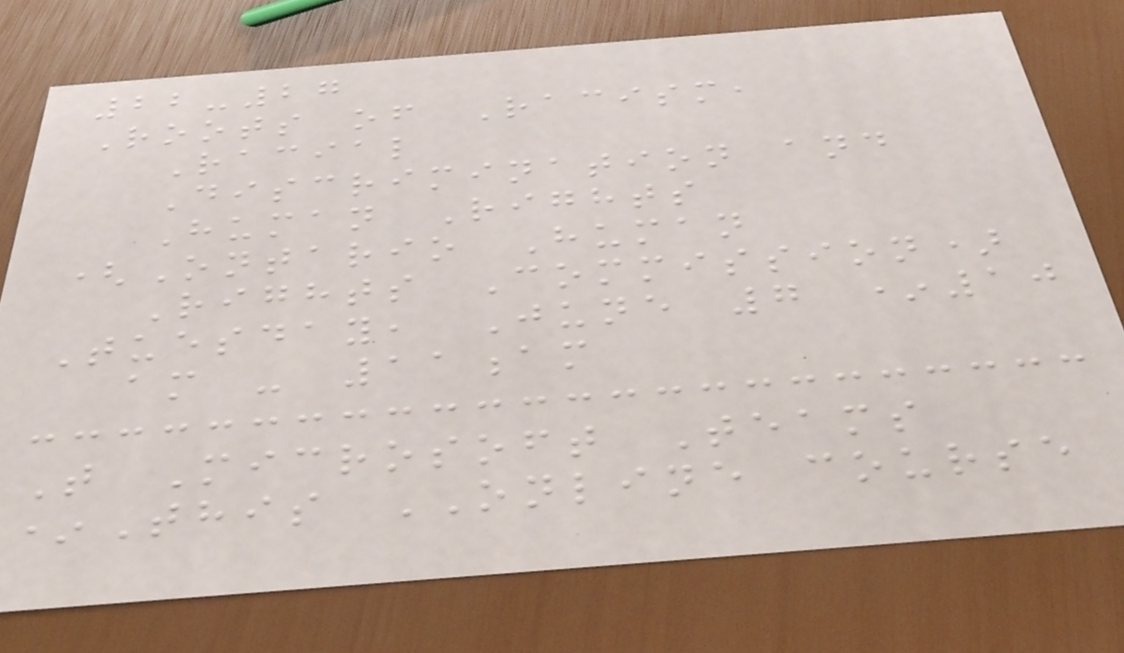22-27
Roots of Racism,
Racial
Discrimination and
Human Rights
(Ontario Human
Rights Commission)
Tuesday, June 7 *10
am - 11am
T Microsoft Teams
*This ONLINE course
